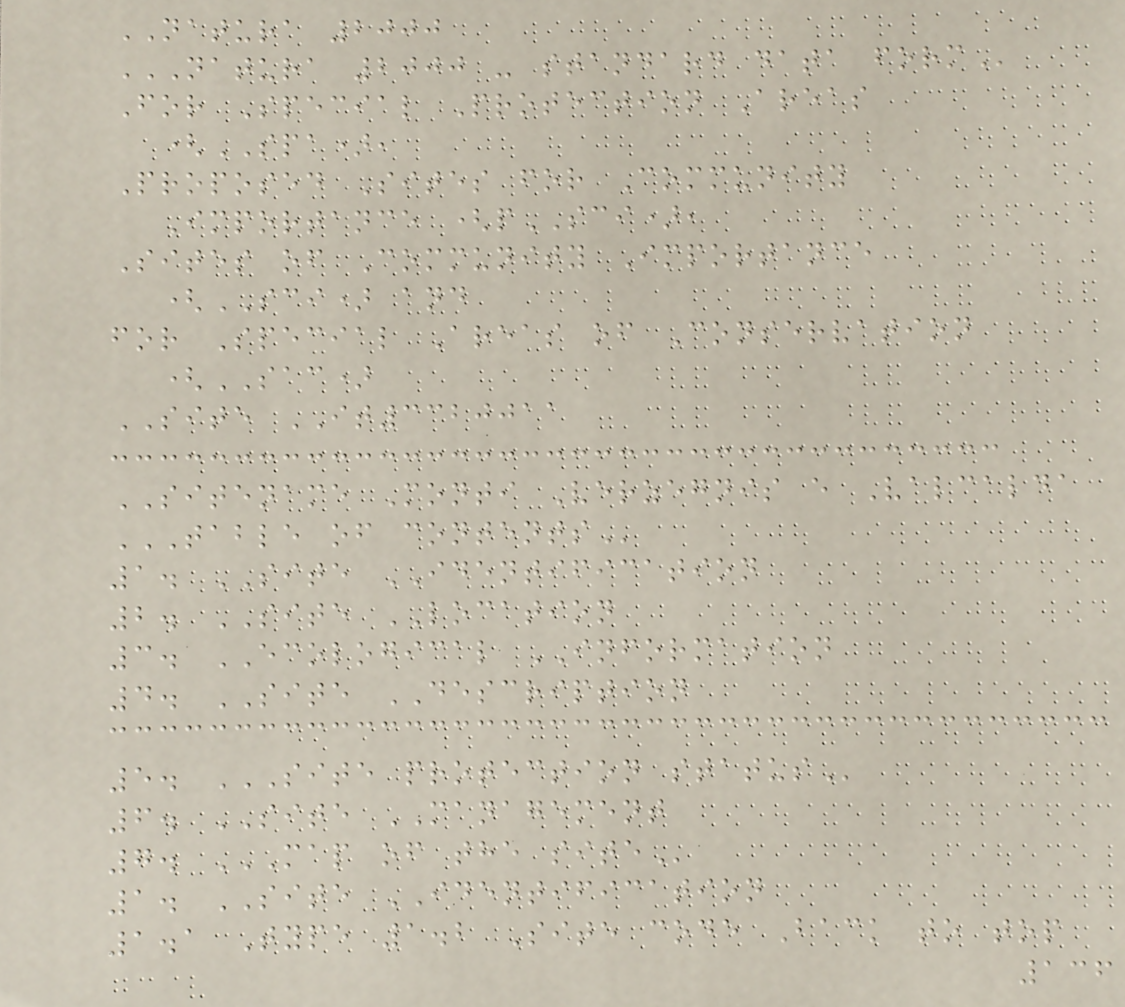NATURA 2000
NATURA 2000 - STANDARD DATA FORM
For Special Protection Areas
(SPA),
Proposed Sites for Community
Importance (pSCI),
Sites of Community Importance
(SCI) and
for Special Areas of Conservation
(SAC)
SITE IT3320011
SITENAME Monti Verzegnis e Valcalda
TABLE OF CONTENTS
1. SITE IDENTIFICATION
2. SITE LOCATION
3. ECOLOGICAL INFORMATION
4. SITE DESCRIPTION
5. SITE PROTECTION STATUS
6. SITE MANAGEMENT
7. MAP OF THE SITE
1. SITE IDENTIFICATION
1.1 Type 1.2 Site code Back to top
136
